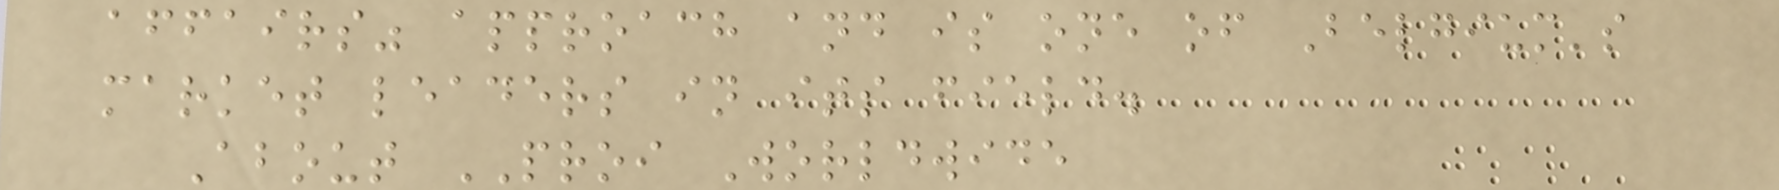affairs" approach and is one of Belgium's
market leaders in its field.
About PROI Worldwide
